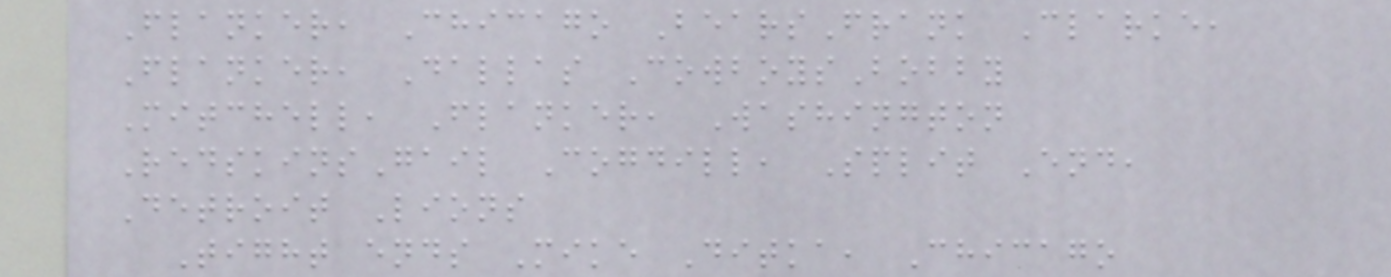Flanker, Chicago BearsFrank Clarke,
Flanker, Dallas CowboysBobby
Mitchell, Flanker, Washington
RedskinsGail Cogdill, Split End,
Detroit Lions
Tight ends Mike Ditka, Chicago
